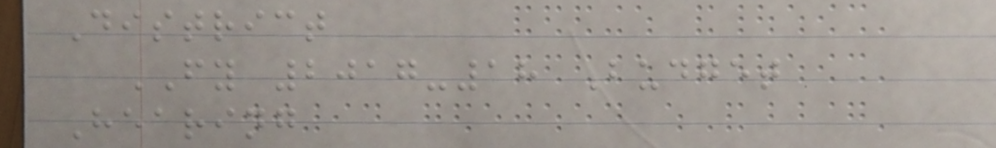District
FY 2017-18 Budget
Hearing
